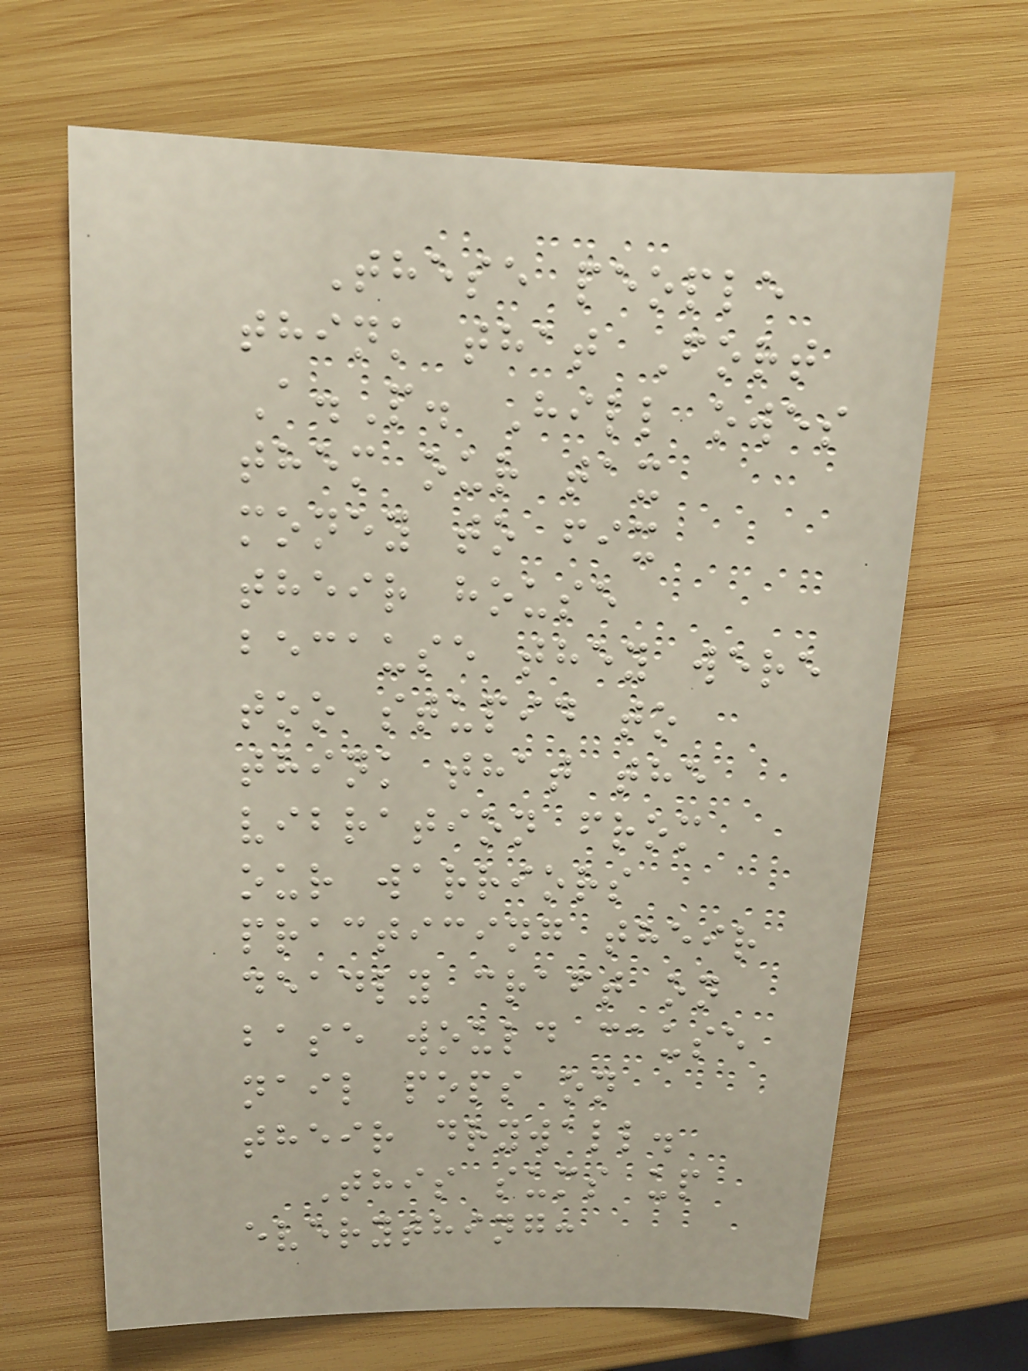These people
think that Fort
A.P. Hill owes
them our tax
money to fix
their house
because they were
too stupid to
think that the
vibration from
our warriors
practicing their
deadly craft on
base would cause
nail pops on
their drywall.
This sums up
everything:
